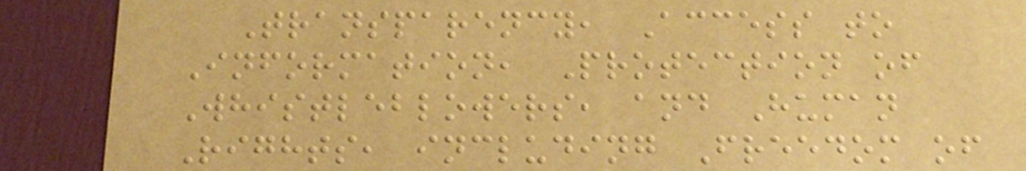Transparency, Access to
Information, Protection of
Whistleblowers, and Human
Rights, including Freedom of
